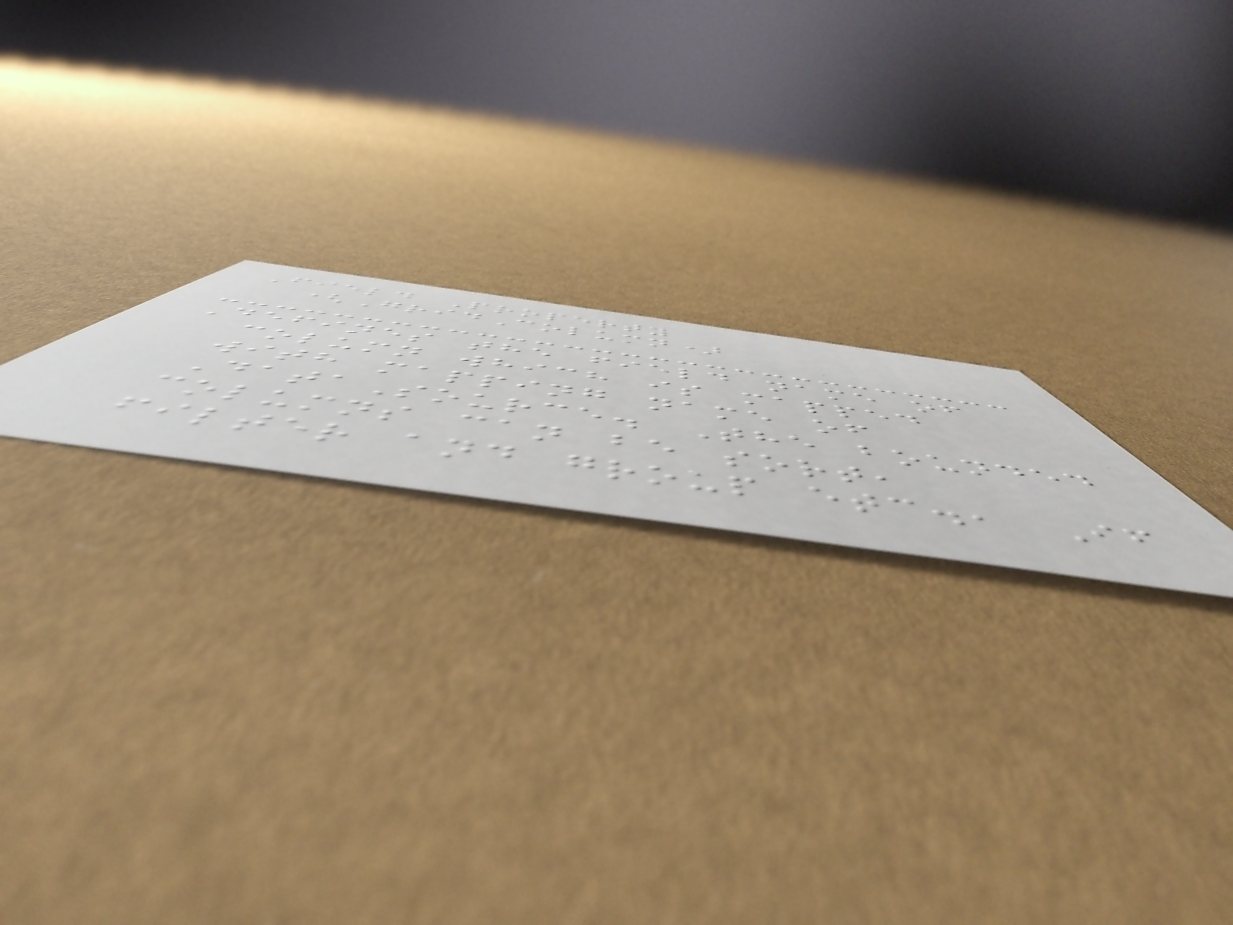Field Property
(GridColumn)
Defines the field name of
column which is mapped
with mapping name of
DataSource. The bounded
columns can be sort,
filter and group etc., If
